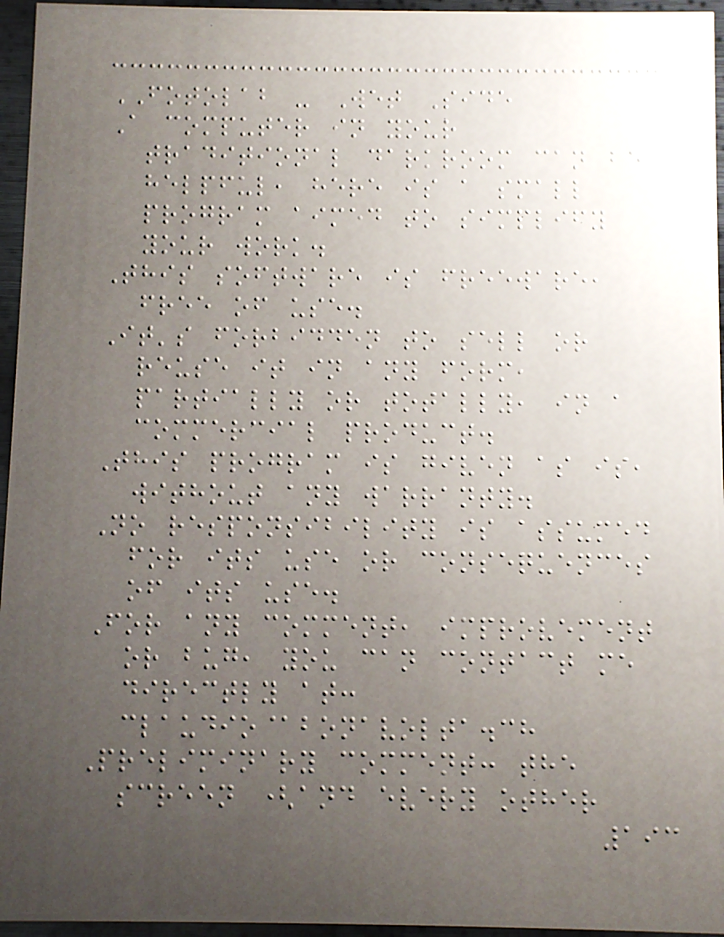FOTOLAB - Wet Side
A computer in your
traditional darkroom can be
helpful, here is a small
program aimed to simplify
your work.
This software is freeware,
free of use.
It's forbidden to sell or
reuse it in any form,
partially or totally, in a
commercial product.
This program is given as is,
without any warranty.
No responsibility is assumed
for its use or consequences
of its use.
For any comment, improvement
or bug, you can contact me
directly at:
claudio@bonavolta.ch
Preliminary comment: the
screen (and every other
193
